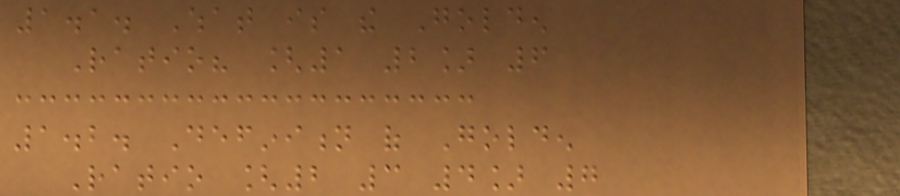1.1. What is the Golden
Ratio? [1 2] 6
1.2. Definition of Golden
Ratio [2 3 4] 7
